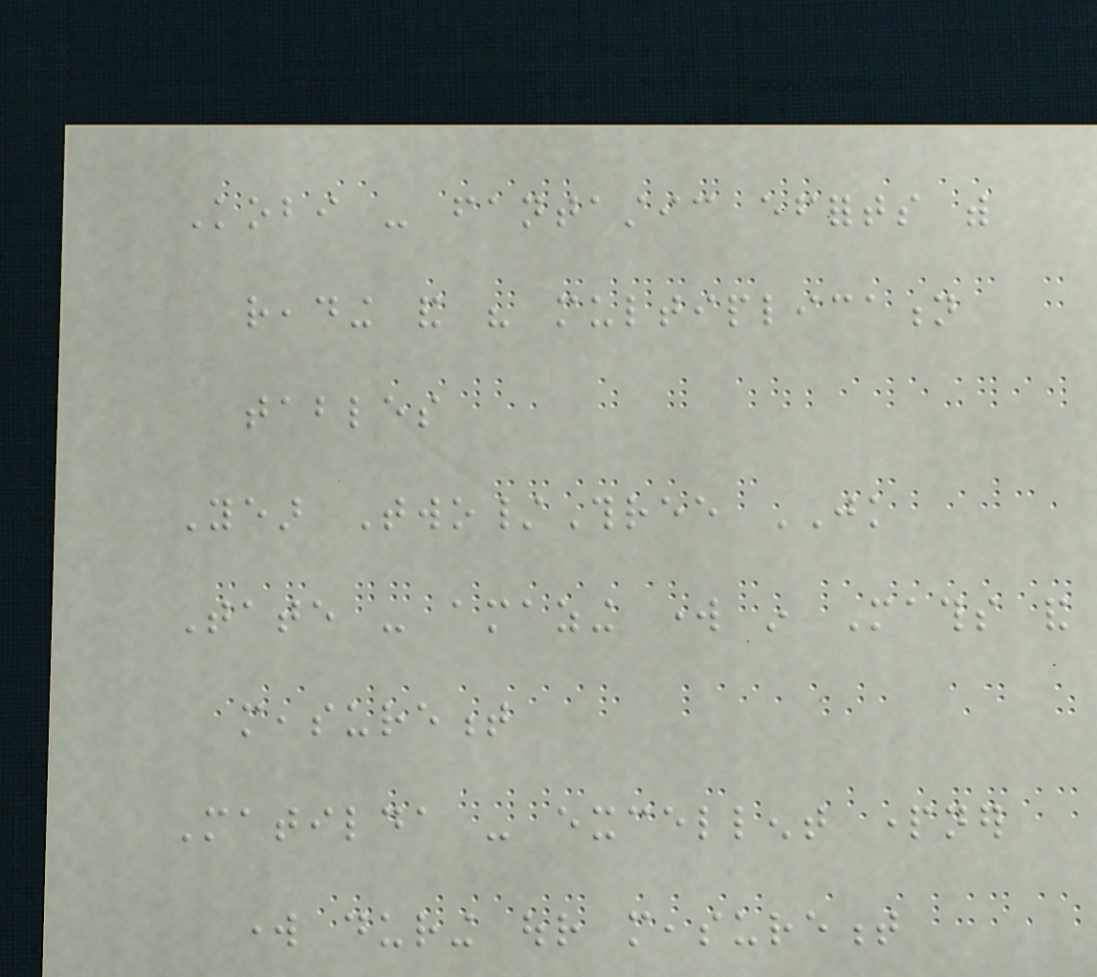Kobi - fantastic efforts with
reading and his multiplication
tables
Year Two/Three JK
Tate - amazing work in Maths and
measurement
Matilda - excellent partner
work during our measurement
